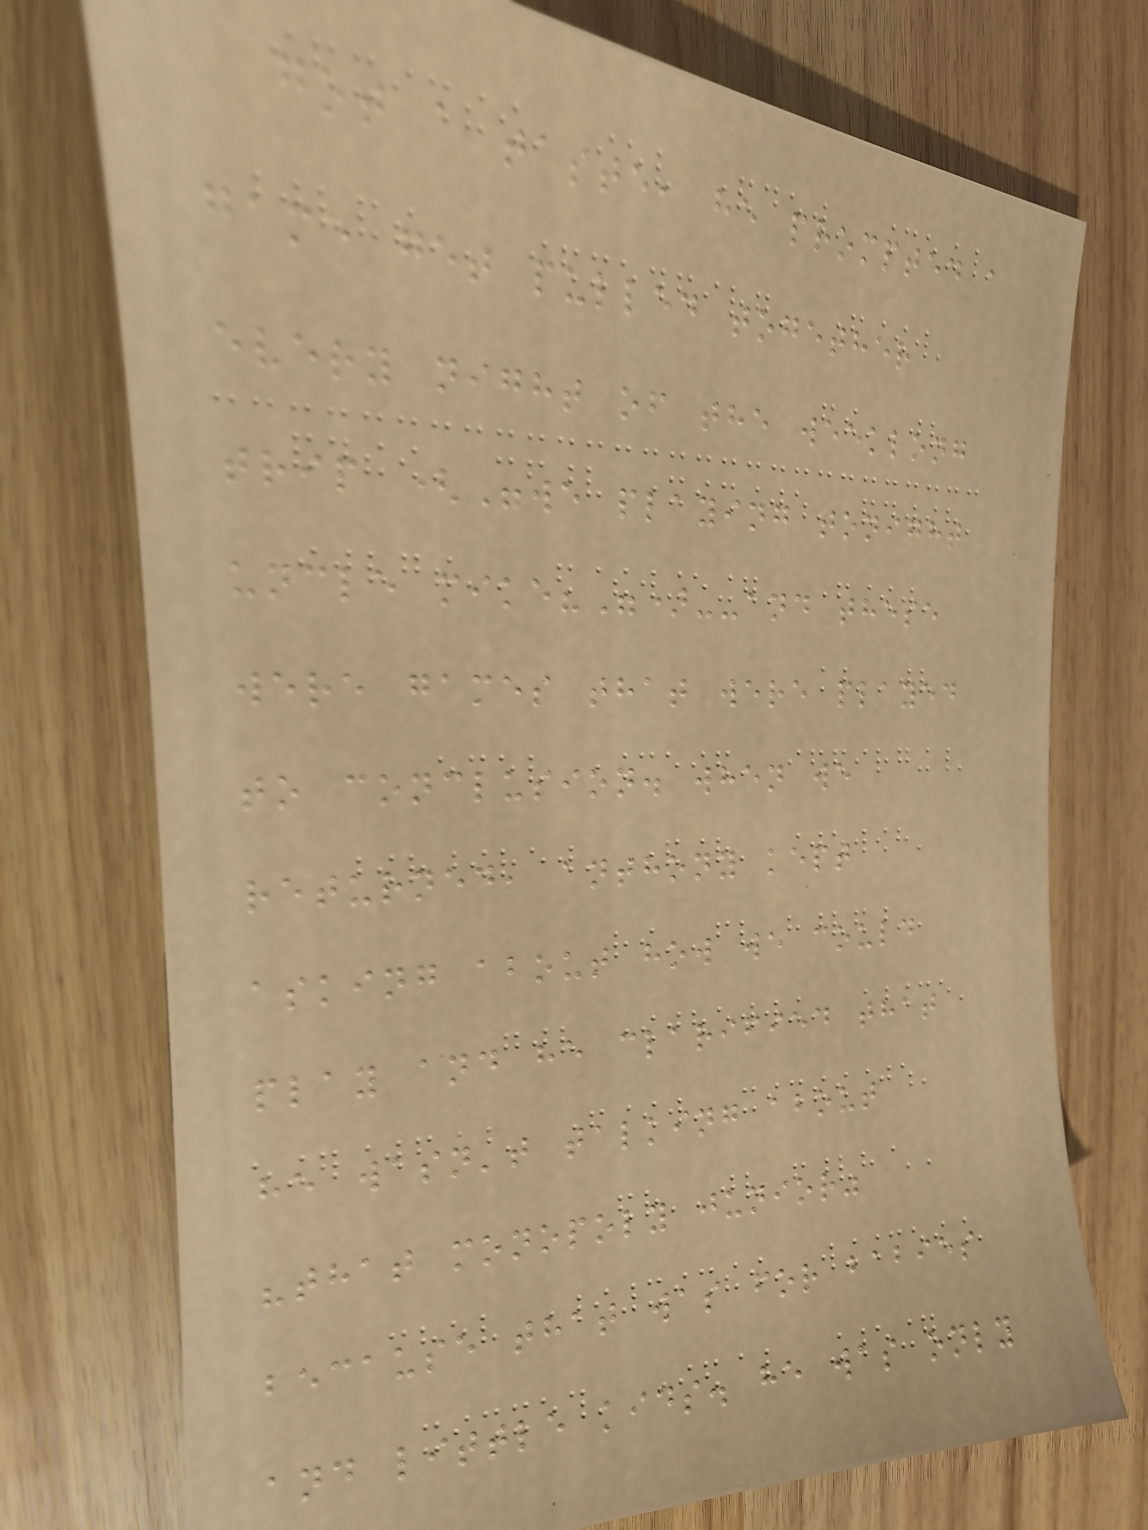got a taste, he prompted a
game get pulled together
every night of the weeklong
trip ("we playing tonight
uncle mike?")--and these
were games that were played
to conclusion. when we
returned, anthony kept
asking about how we could
play and he clarified that
he wasn't talking about
"that monopoly junior"
because that was for babies
and little kids. he was only
